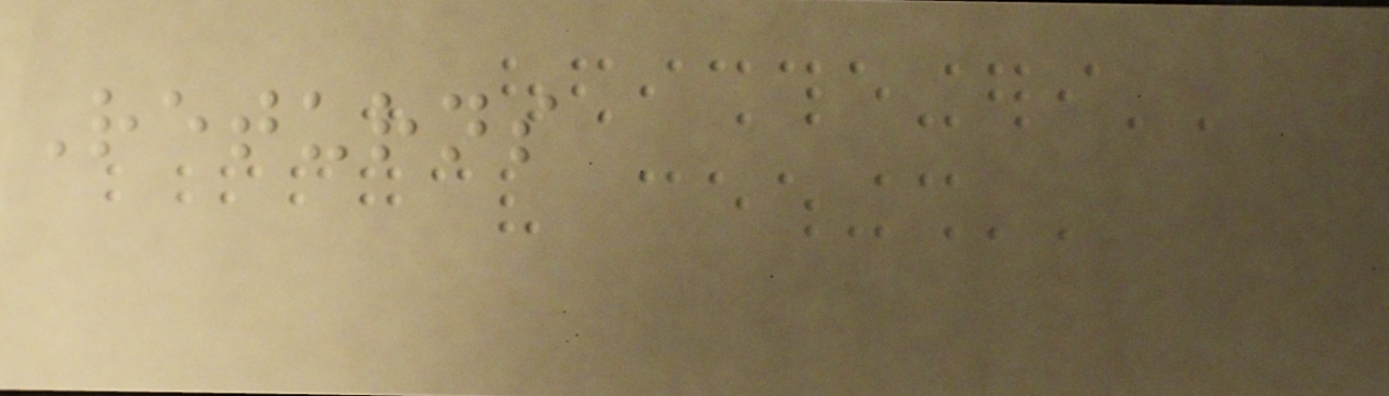Returns
